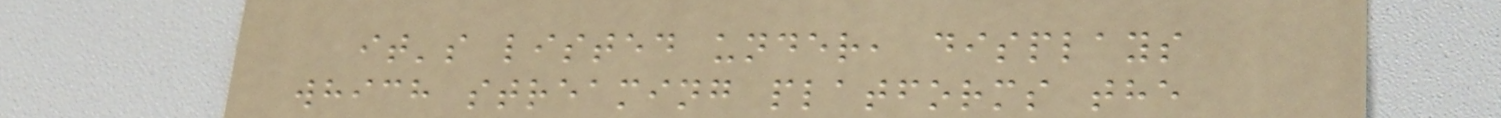it's listed under, displays
which streaming platforms the
